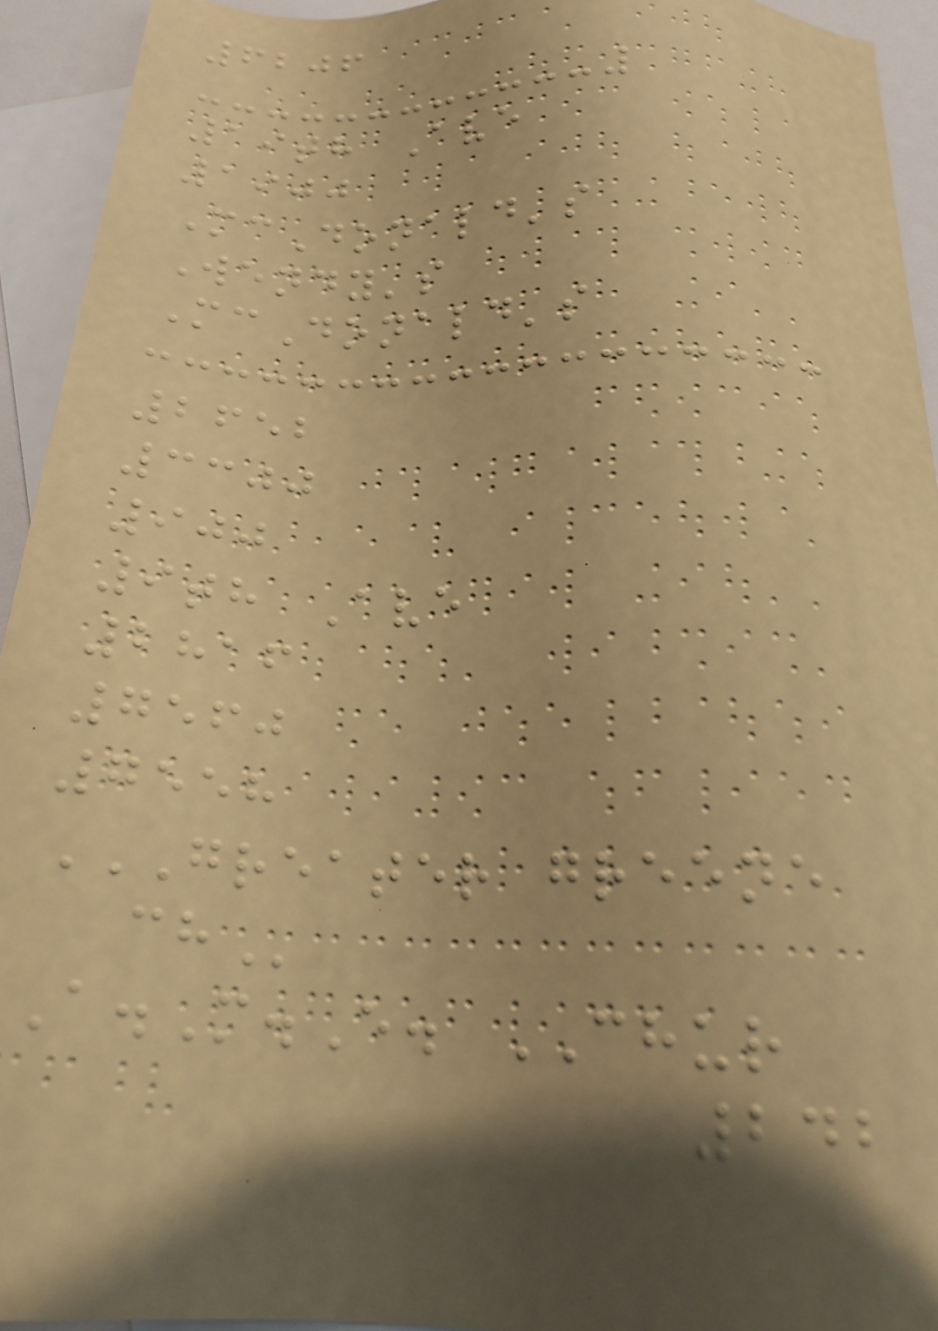6206
19th Ave
1900
McDonald's
Wendy's
McDonald's
2652
3300
900
9th Ave
2816
7560
7558
GREATER GREENE
CH
A.M.E. CHUR
242
